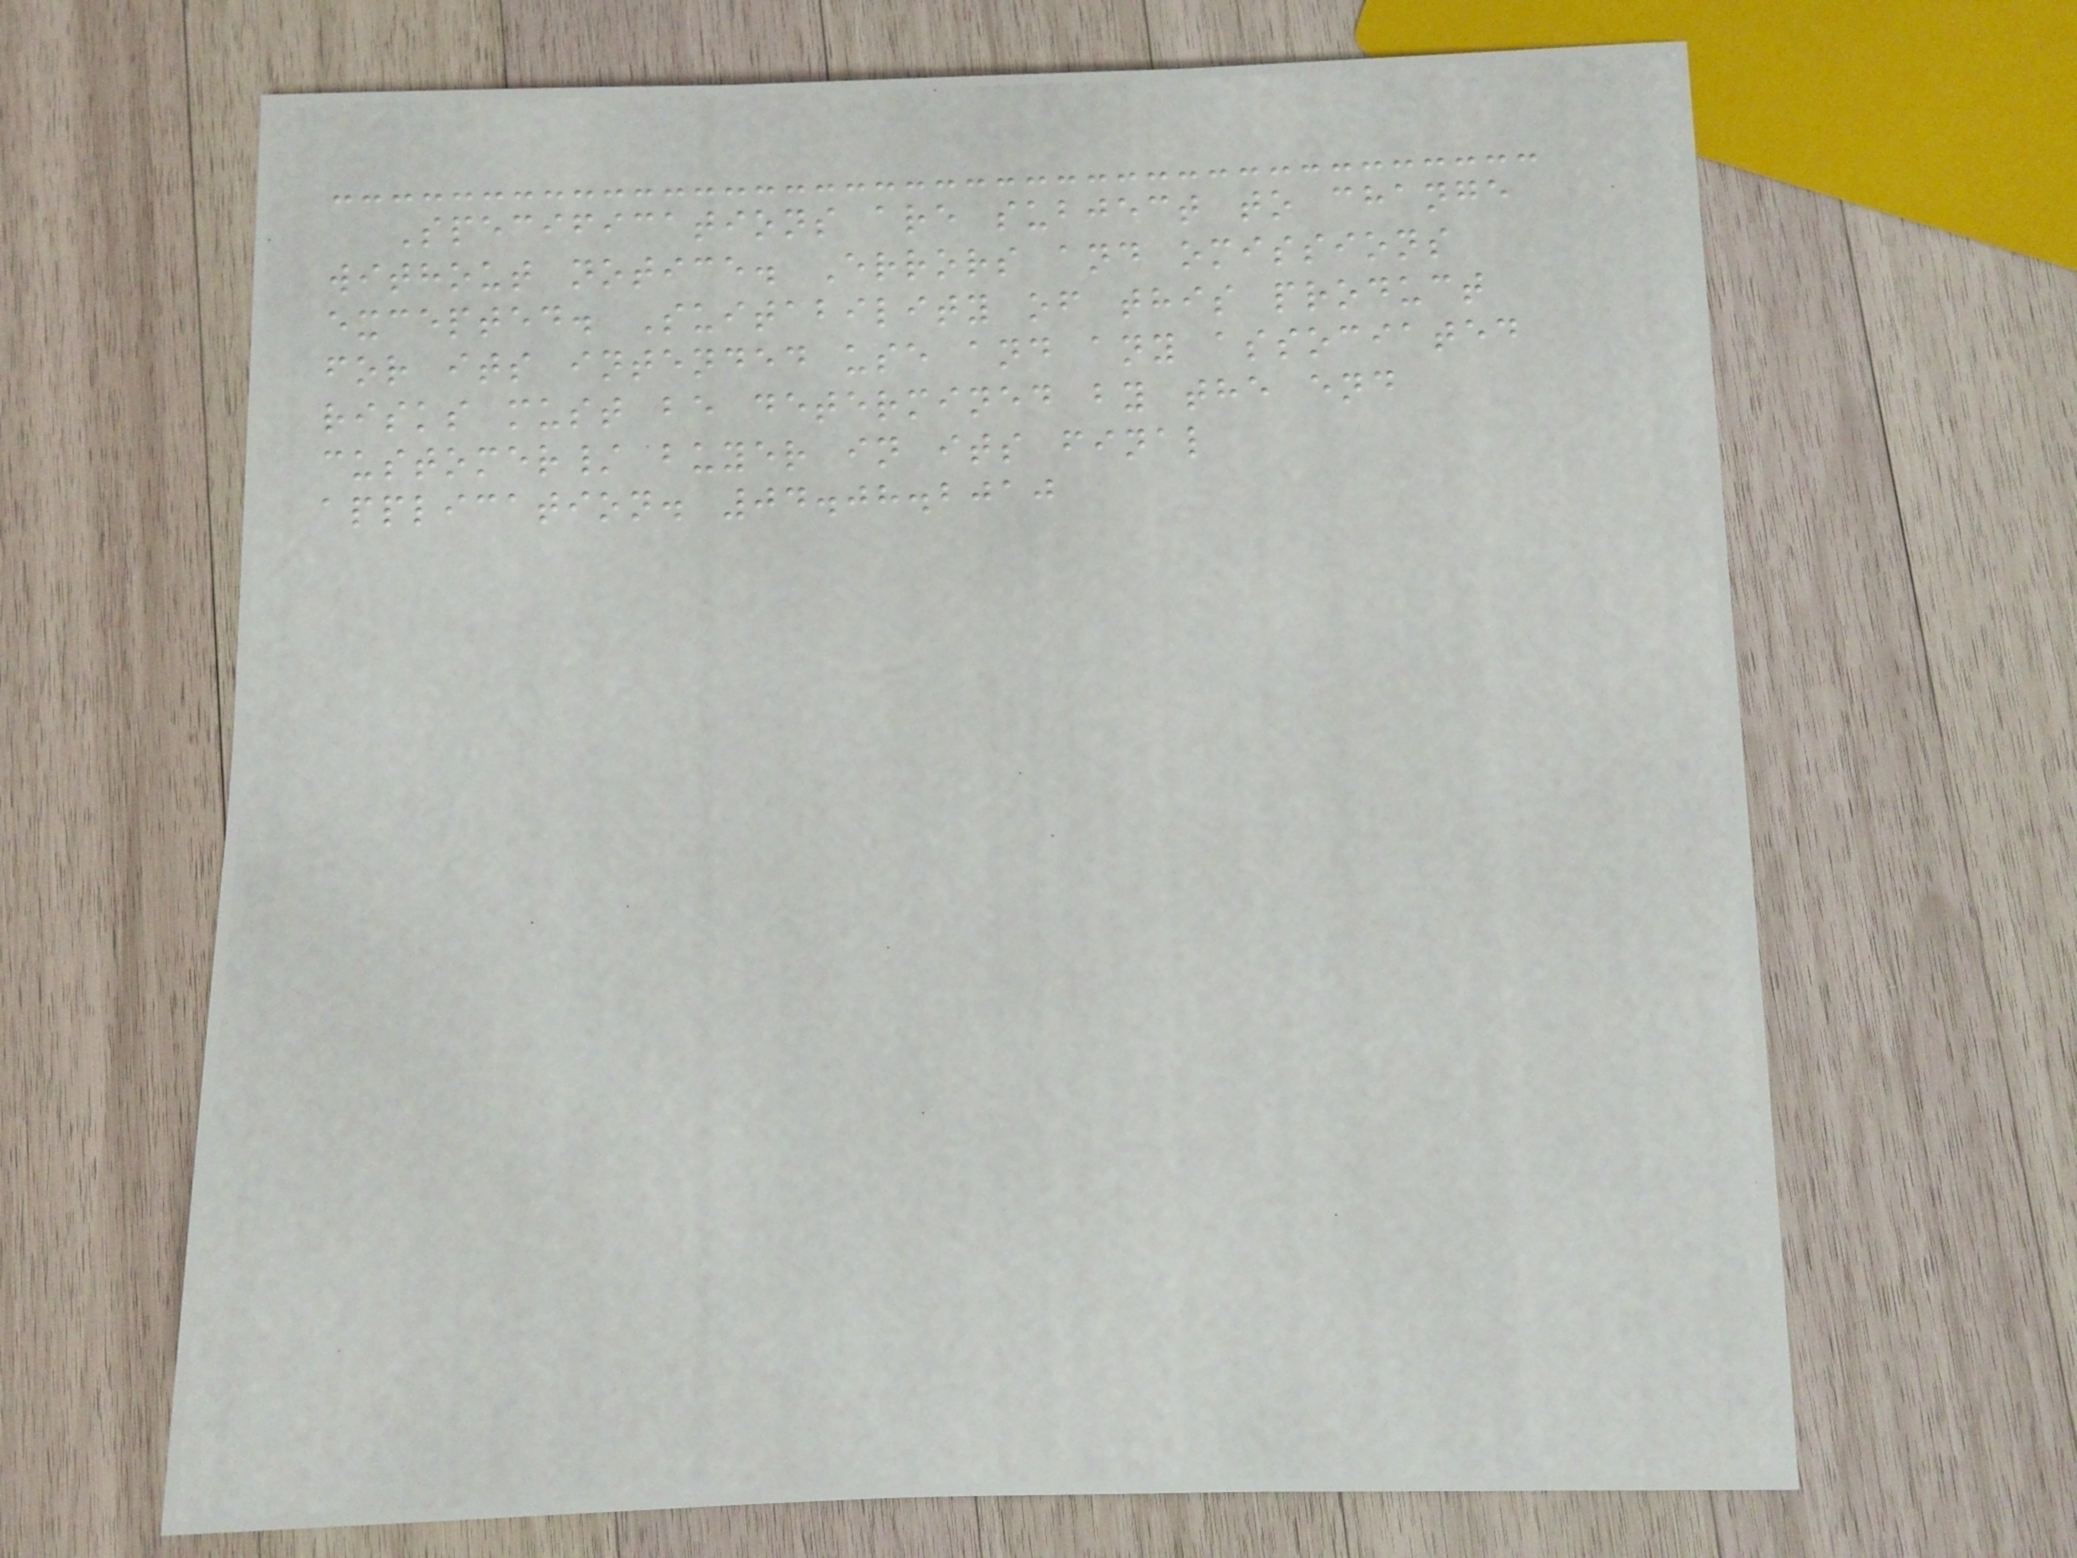Specifications are subject to change
without notice. Errors and omissions
excepted. Suitability of this product
for its intended use and any associated
risks must be determined by the end
customer/ buyer in its final
application. 04.08.2010
